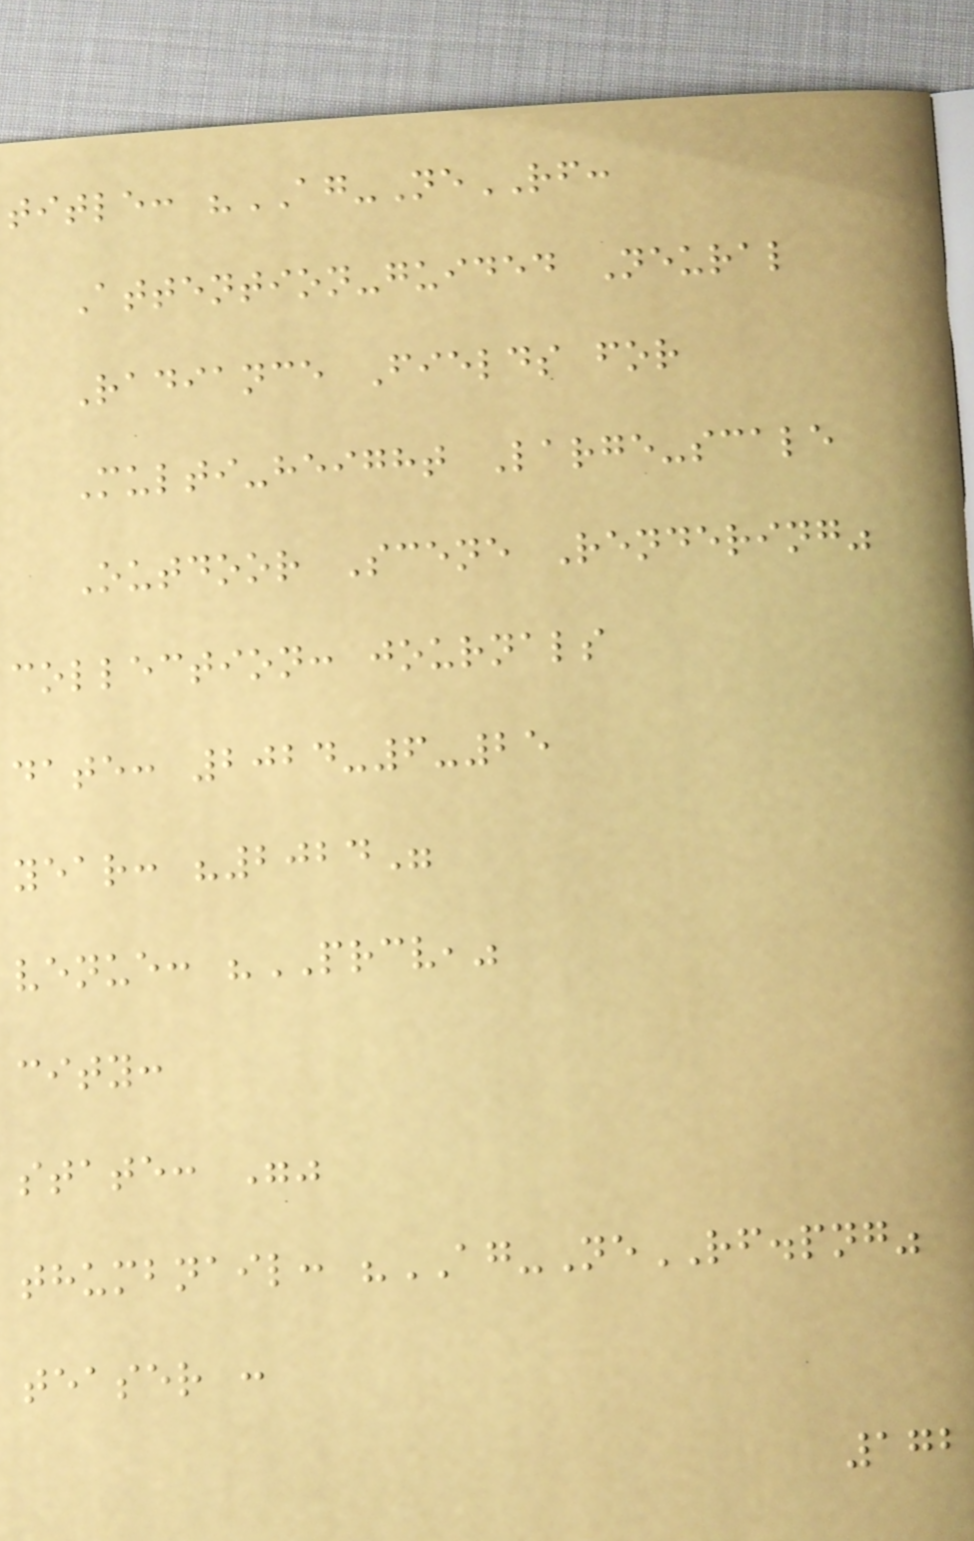title: "AG-NeRF:
Attention-guided Neural
Radiance Fields for
Multi-height Large-scale
Outdoor Scene Rendering"
collection: journals
date: 2024-6-25
year: "2024"
venue: "PRCV,"
city:
state: ""
thumbnail: "AG-NeRF.png"
teaser :
172
